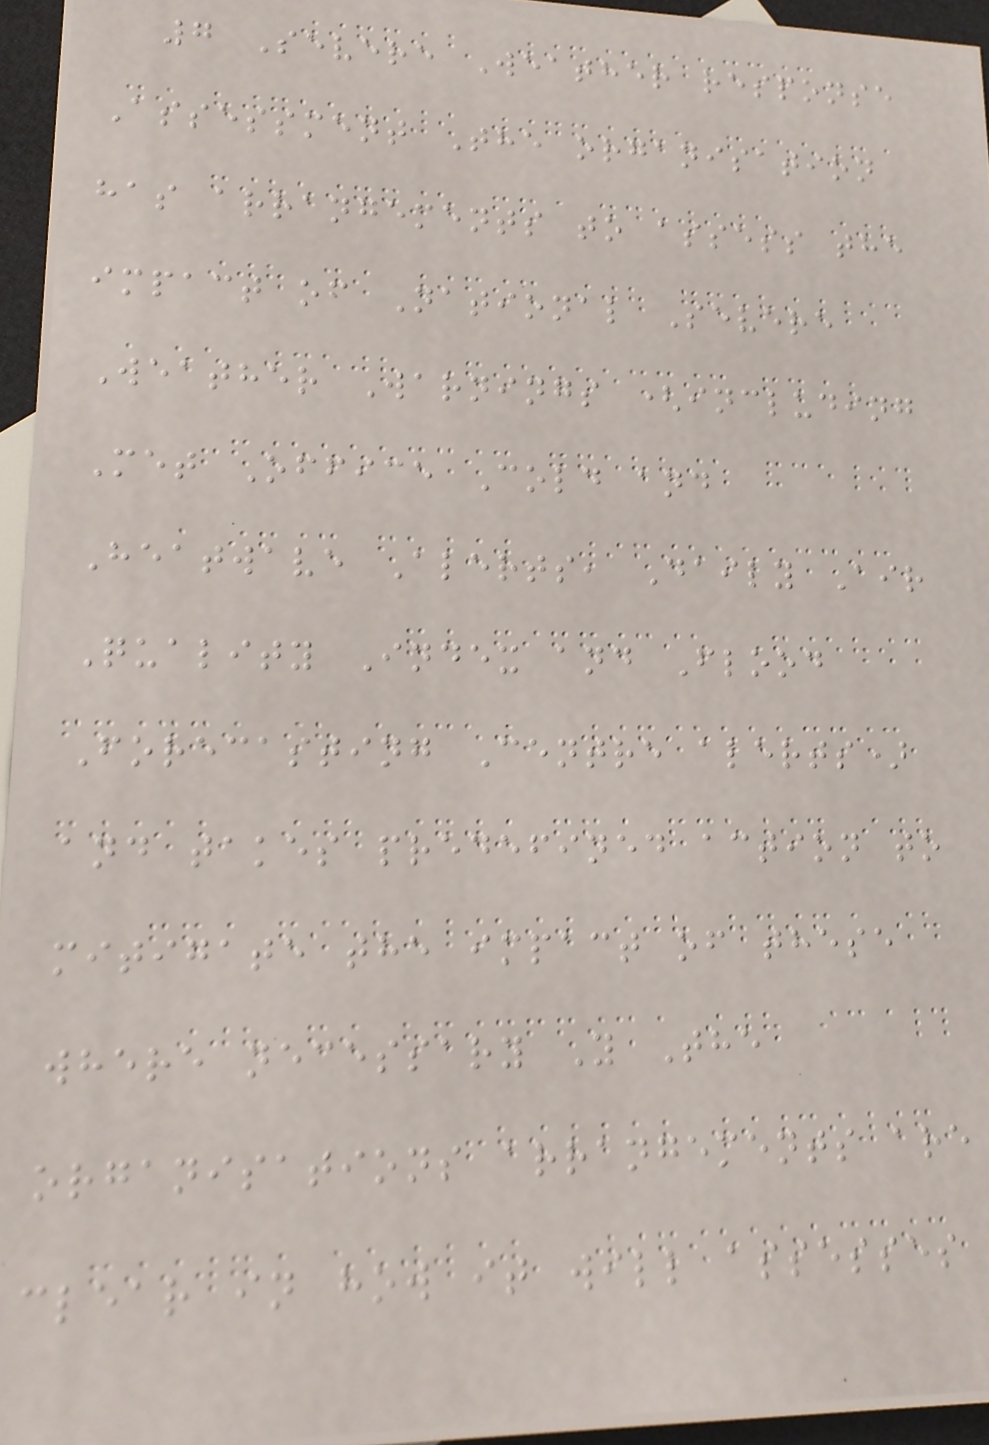7 Severe Weather response
Assessment The organisation
has arrangements to assess the
impact of National Severe
Weather Warnings (including
Met Office Cold and
Heatwave Alerts, Daily Air
Quality Index and Flood
Forecasting Centre alerts)
and takes predefined action to
mitigate the impact of these
where necessary Y The
organisations arrangements are
clear in how it will assesses
